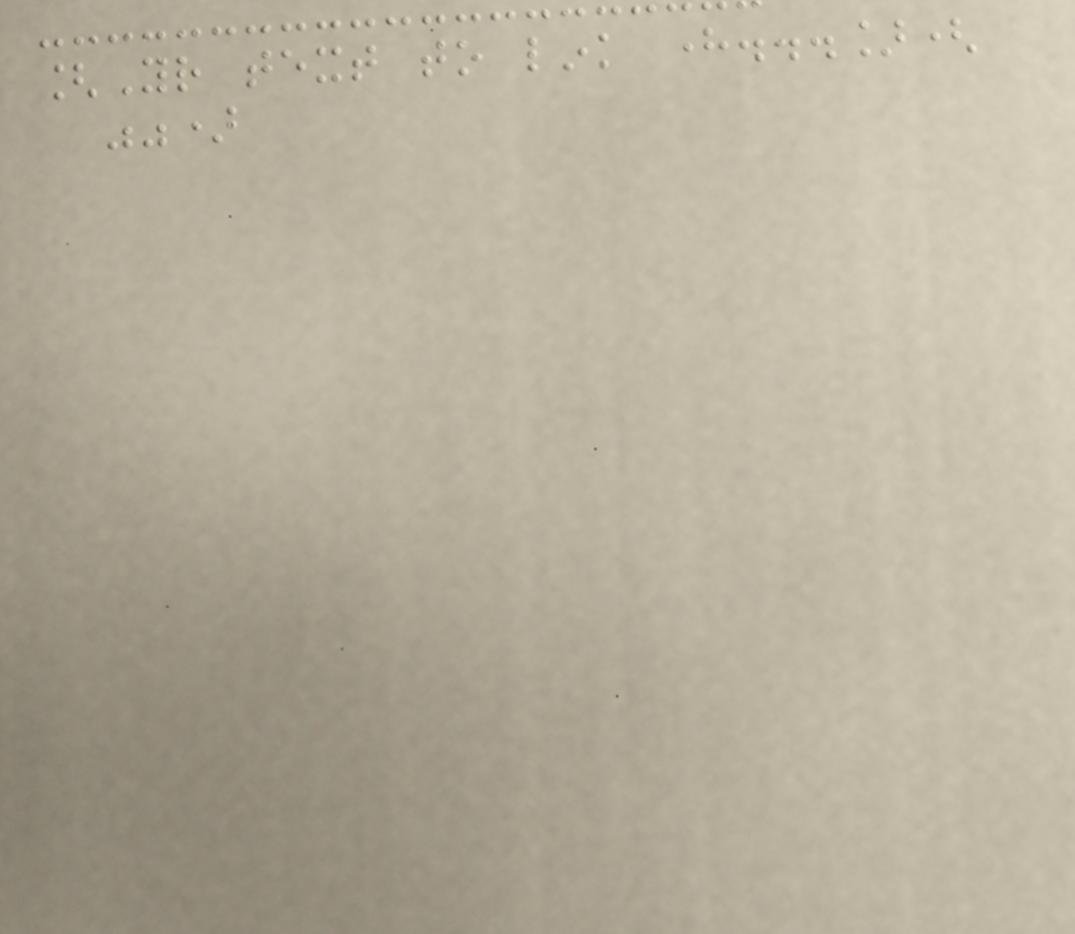[Your text to link here...](
"")
